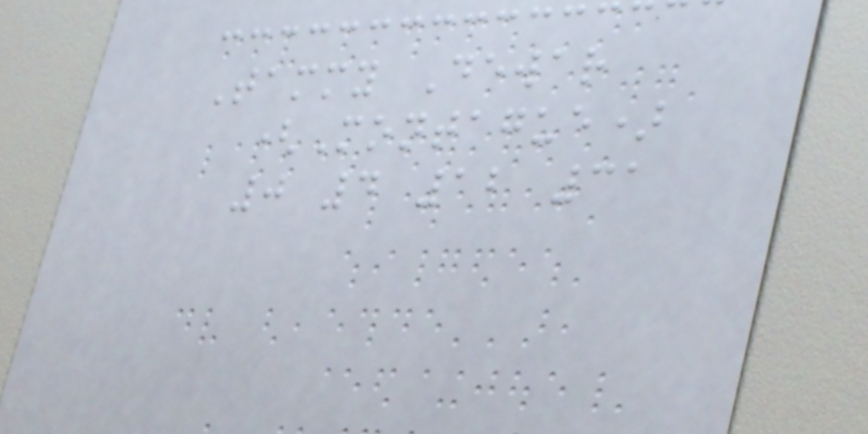Tammy Dewar
(Montague)
0 4 12 31
